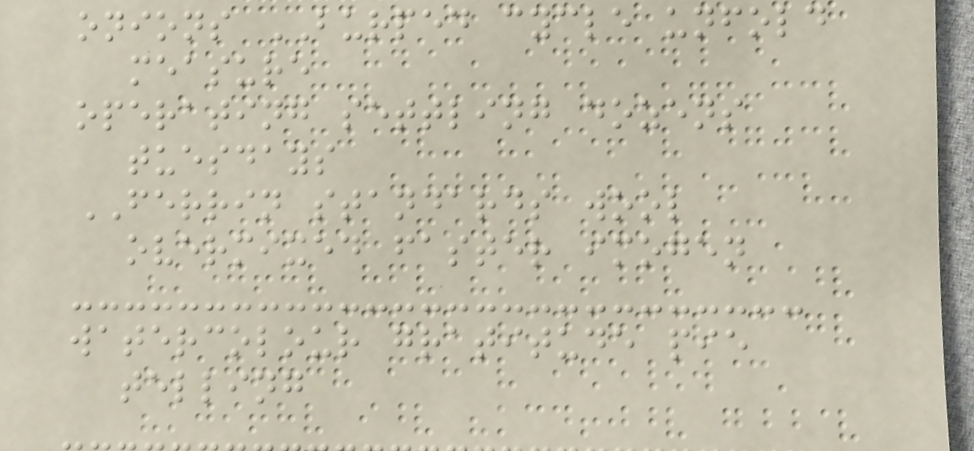onions BURPED cycle unfold
measure
operating settling dozens
tuesdays
FERRIN standards wool
overmixed faster imogen
watercolour gratitude pie
telling
